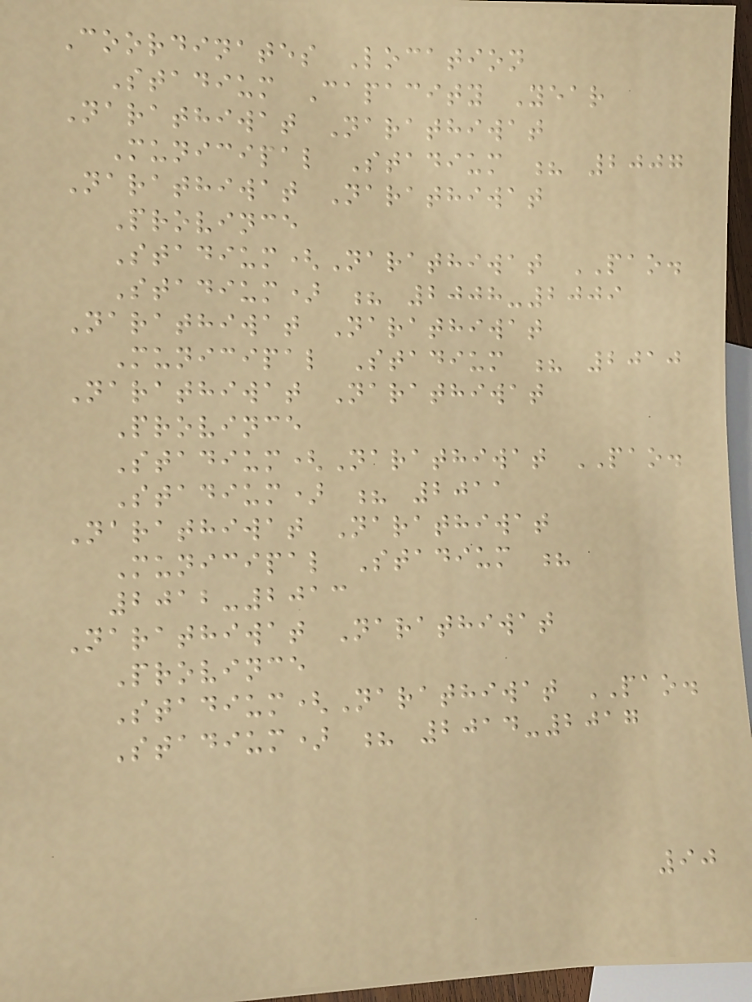Coordinates Location
Stadium Capacity Year
Narathiwat Narathiwat
Municipal Stadium ? 2007
Narathiwat Narathiwat
Province
Stadium(Narathiwat PAO.
Stadium) ? 2008-2009
Narathiwat Narathiwat
Municipal Stadium ? 2010
Narathiwat Narathiwat
Province
Stadium(Narathiwat PAO.
Stadium) ? 2011
Narathiwat Narathiwat
Municipal Stadium ?
2012-2013
Narathiwat Narathiwat
Province
Stadium(Narathiwat PAO.
Stadium) ? 2014-2017
90
